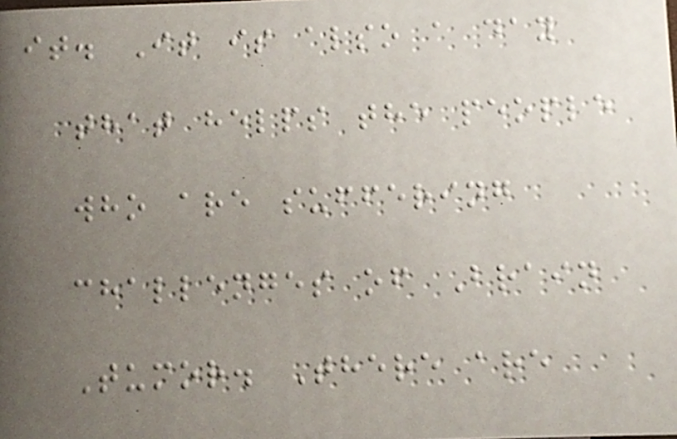it. It is also a day
that helps the people
who are suffering
challenges of Brain
Tumor. There are
